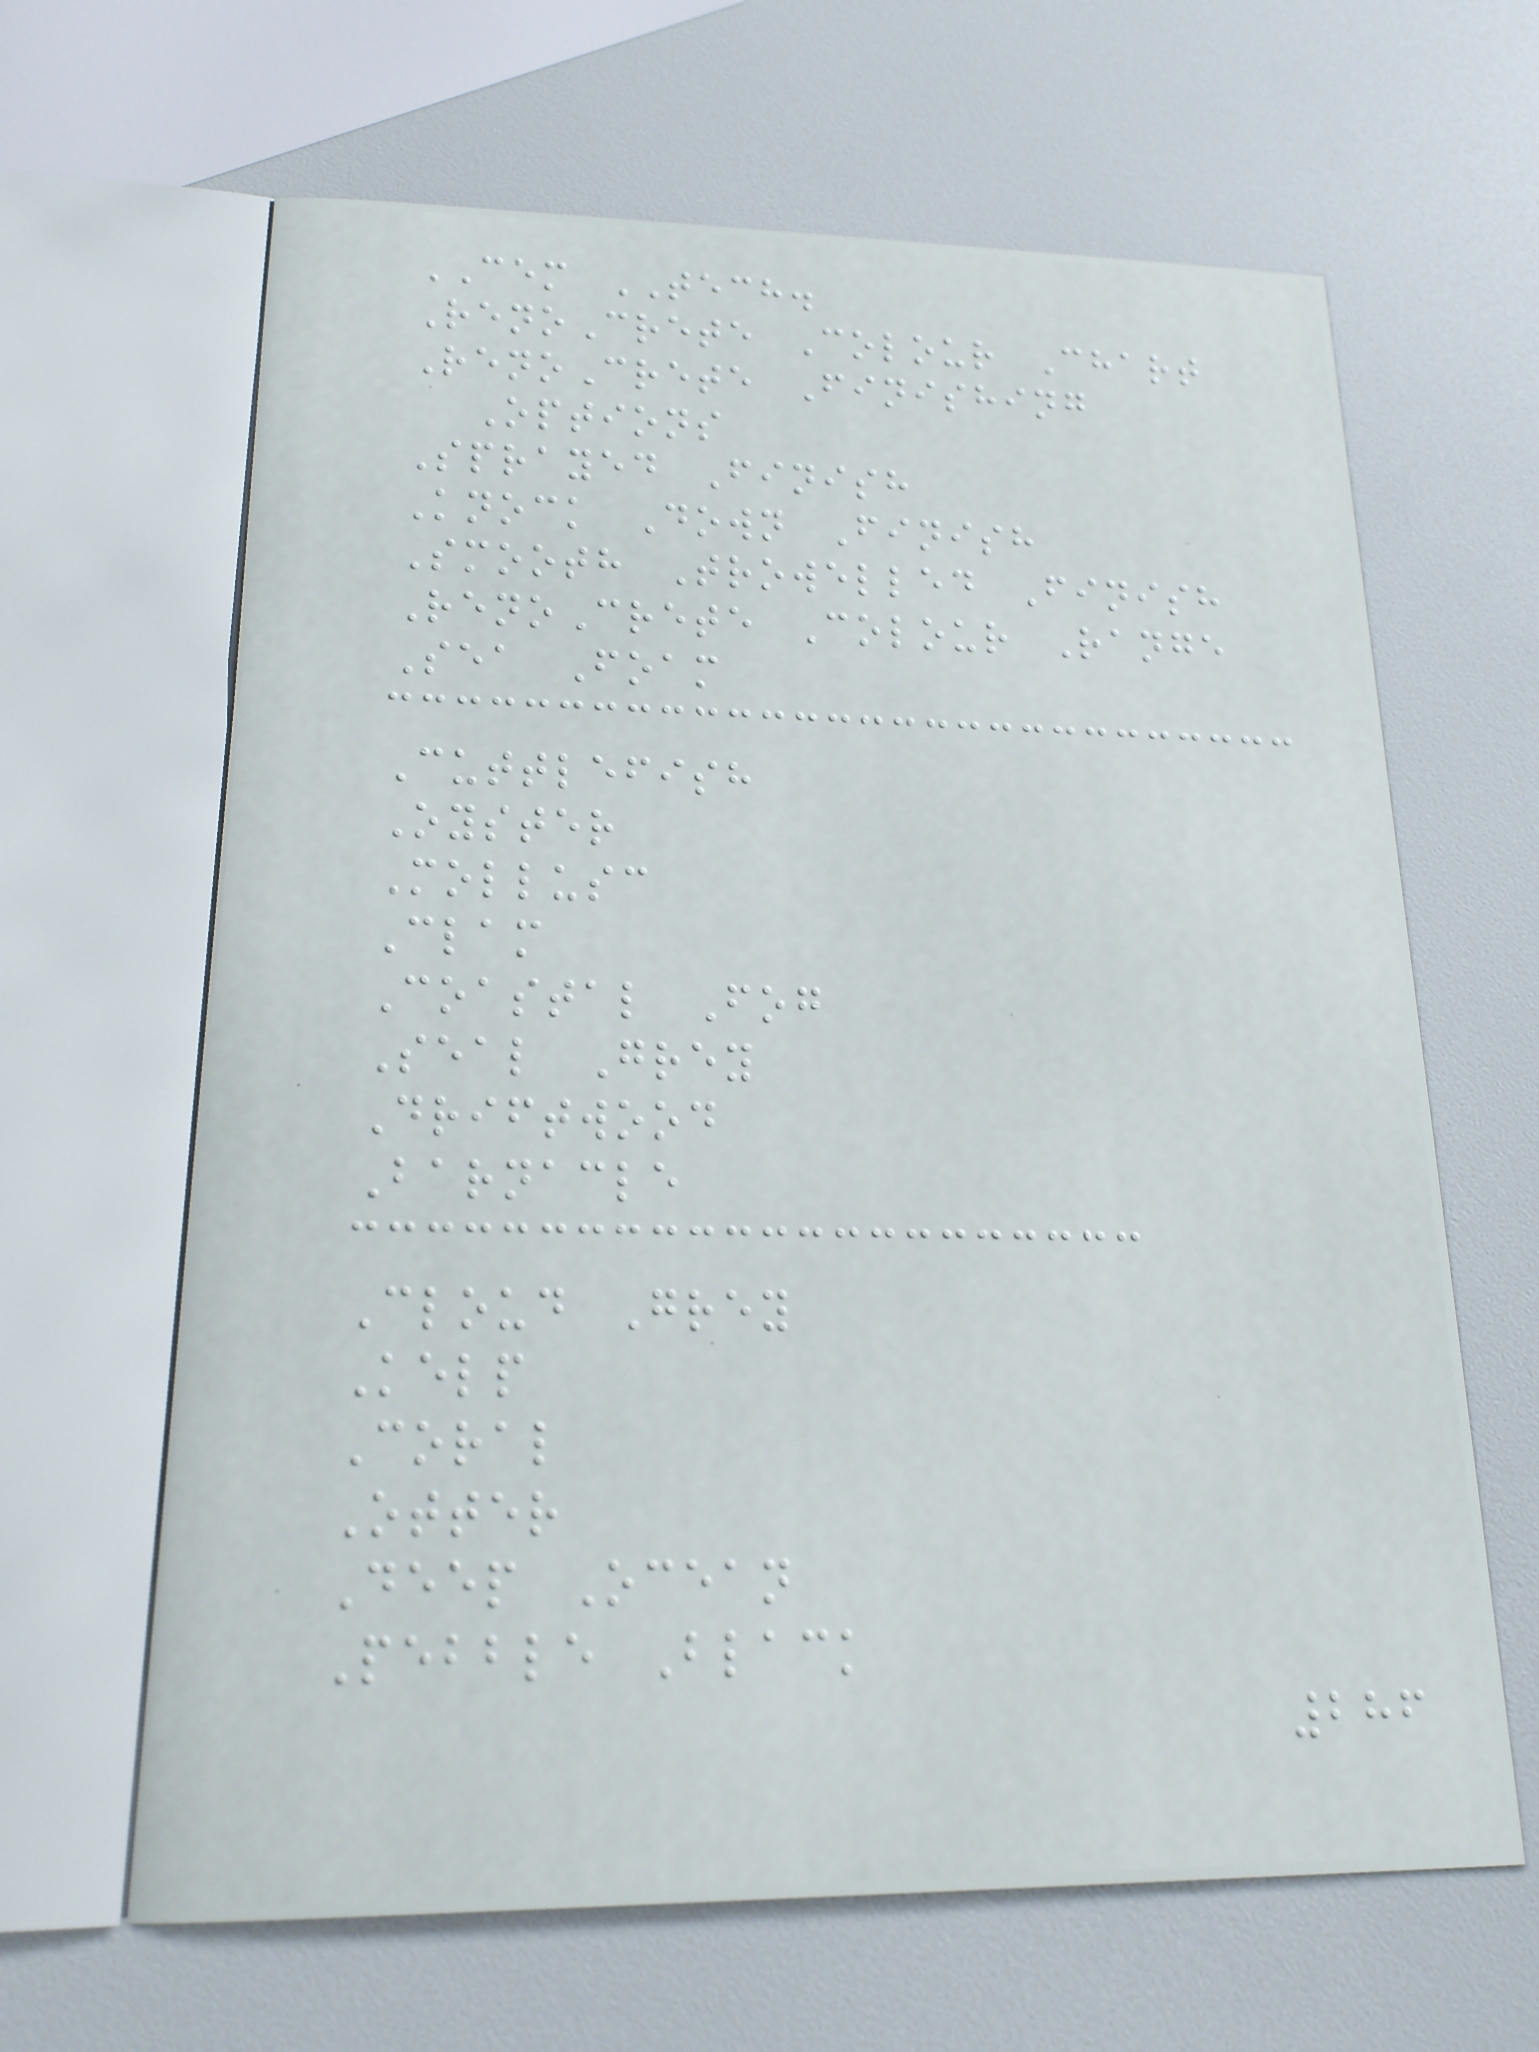CEM TECH.
RenoCrete Colour Chart
RenoCrete Finishing
Options
Sprayed Finish
Knock Down Finish
Smooth Trowelled Finish
RenoCrete Colour Range
Sea Foam
Cuttlefish
Oyster
Mollusc
Clam
Coastal Fog
Seal Grey
Driftwood
Barnacle
Cloud Grey
Kelp
Coral
Otter
Deep Ocean
Pebble Black
286
